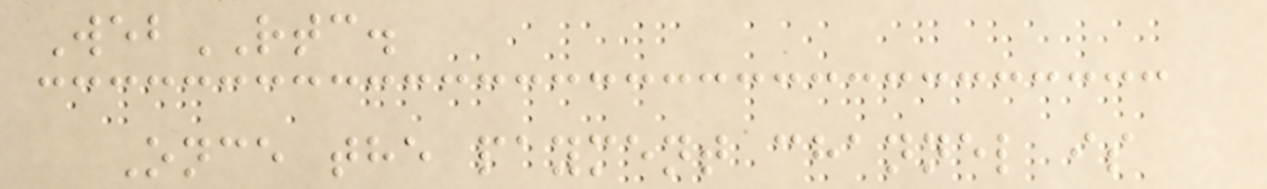WebRTC.
Once the payment channel is
